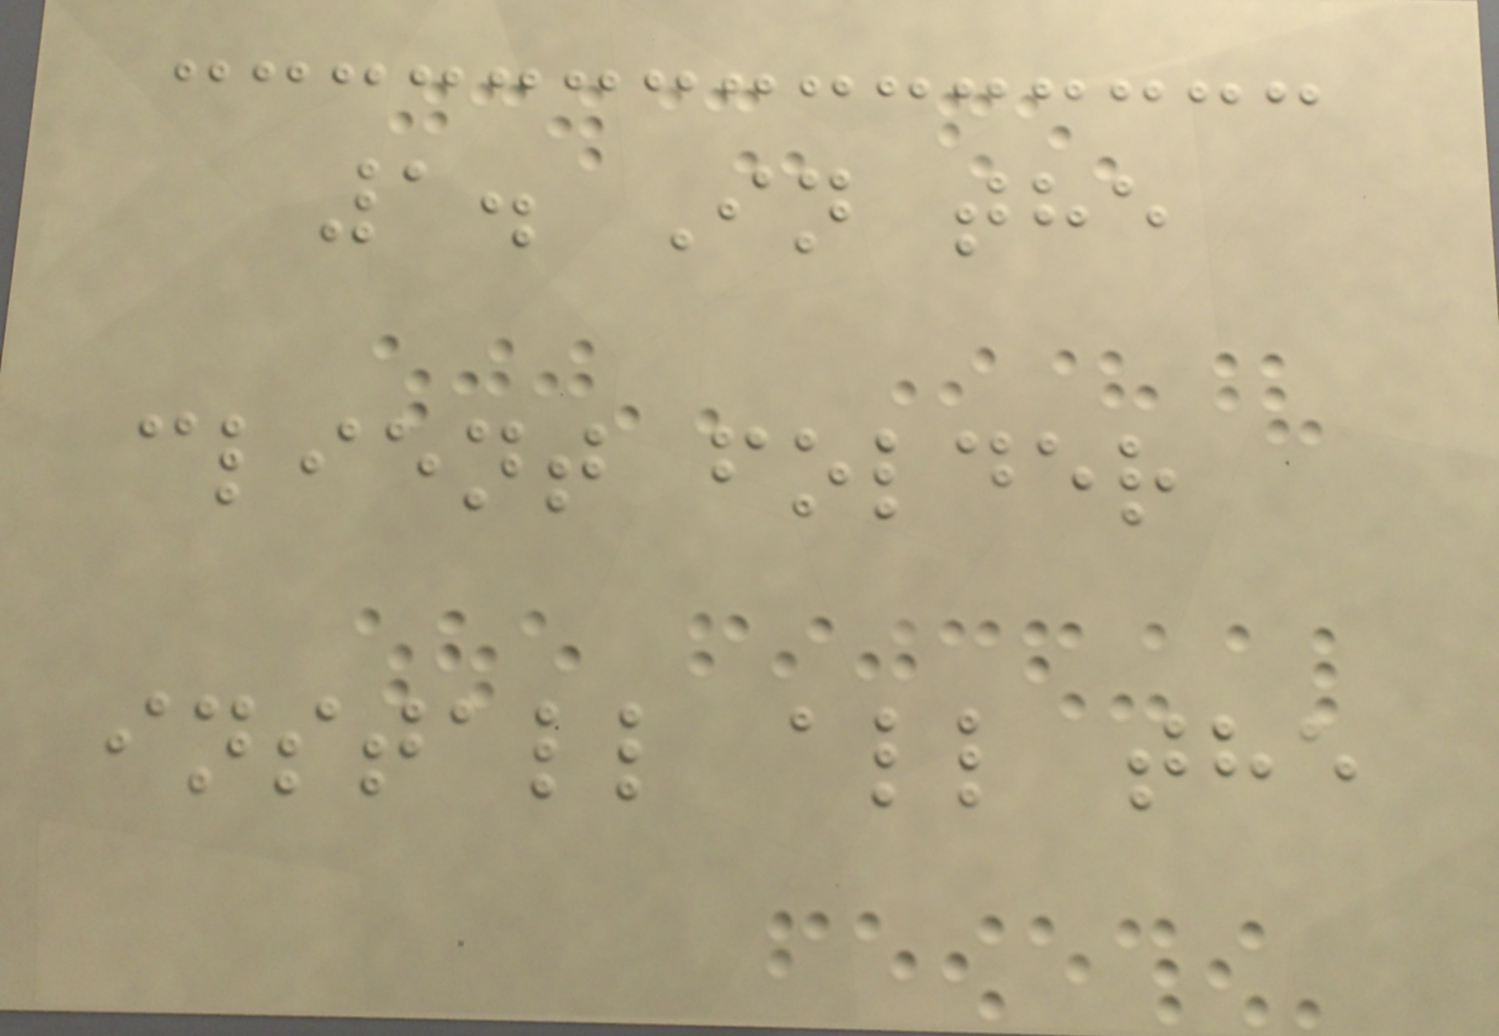1. In the
client folder
install all the
